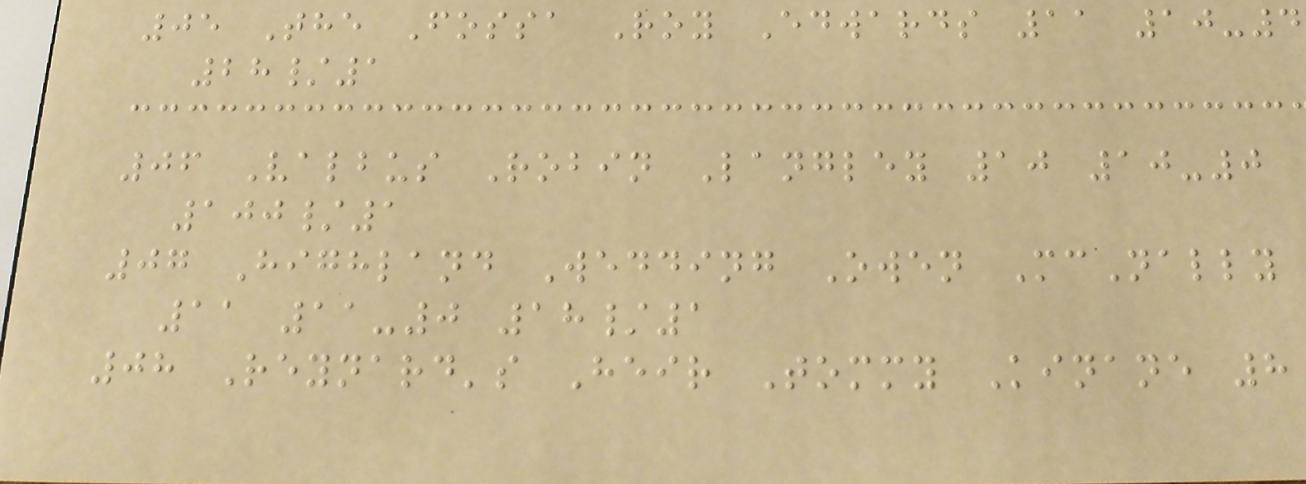05 The Fossa Roy Edwards 11 10-4
28/1
06 Valbus Robin Langley 10 10-0
100/1
07 Highland Wedding Owen McNally
11 11-0 18/1
08 Reynard's Heir Tommy Kinane 8
